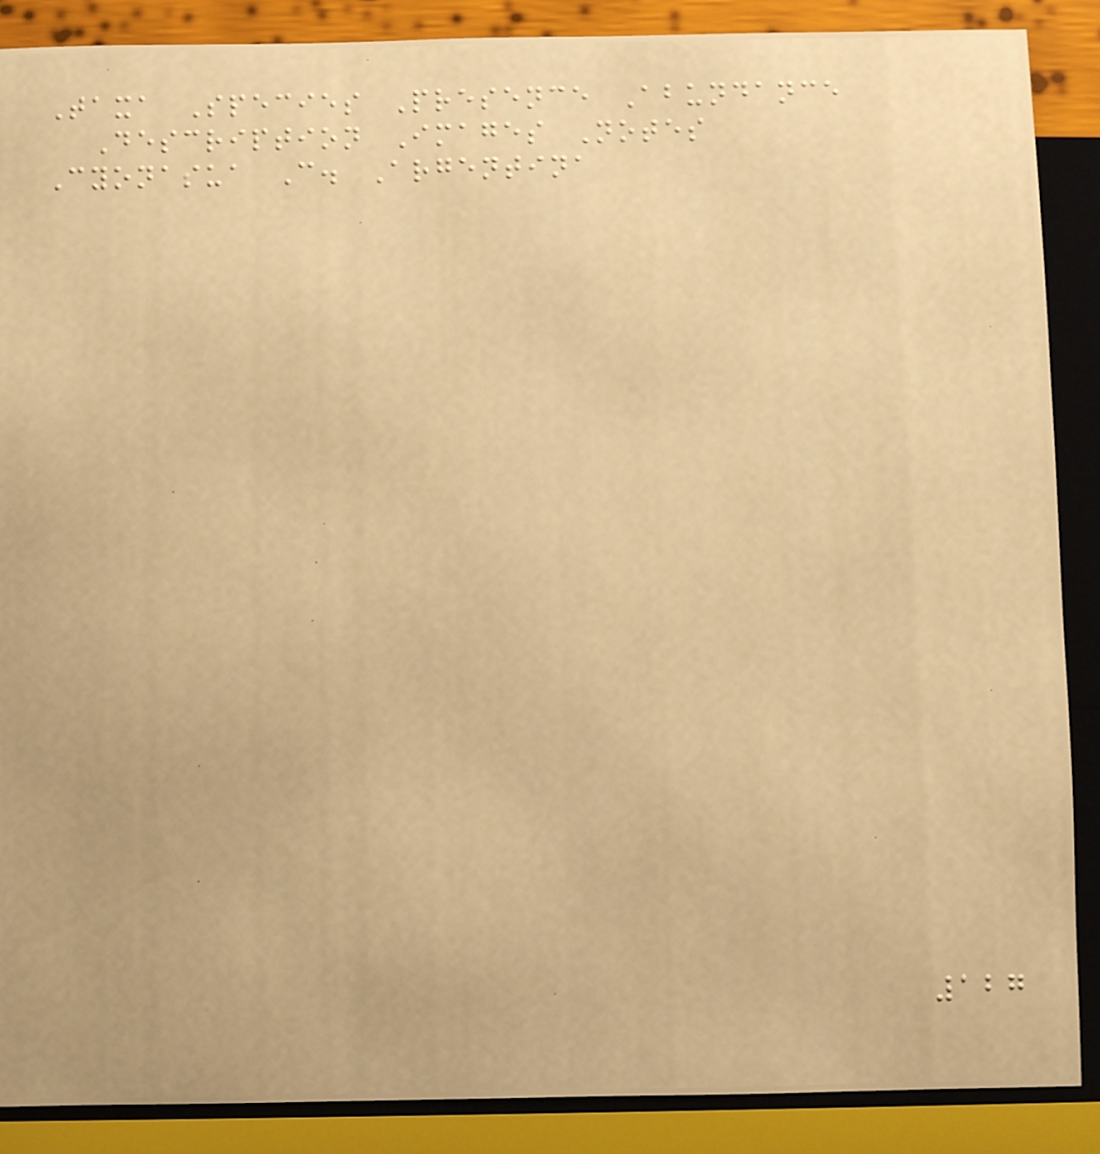Taxa Species Presence Abundance
Description Images Notes
Cyonasua C. Argentina
127
